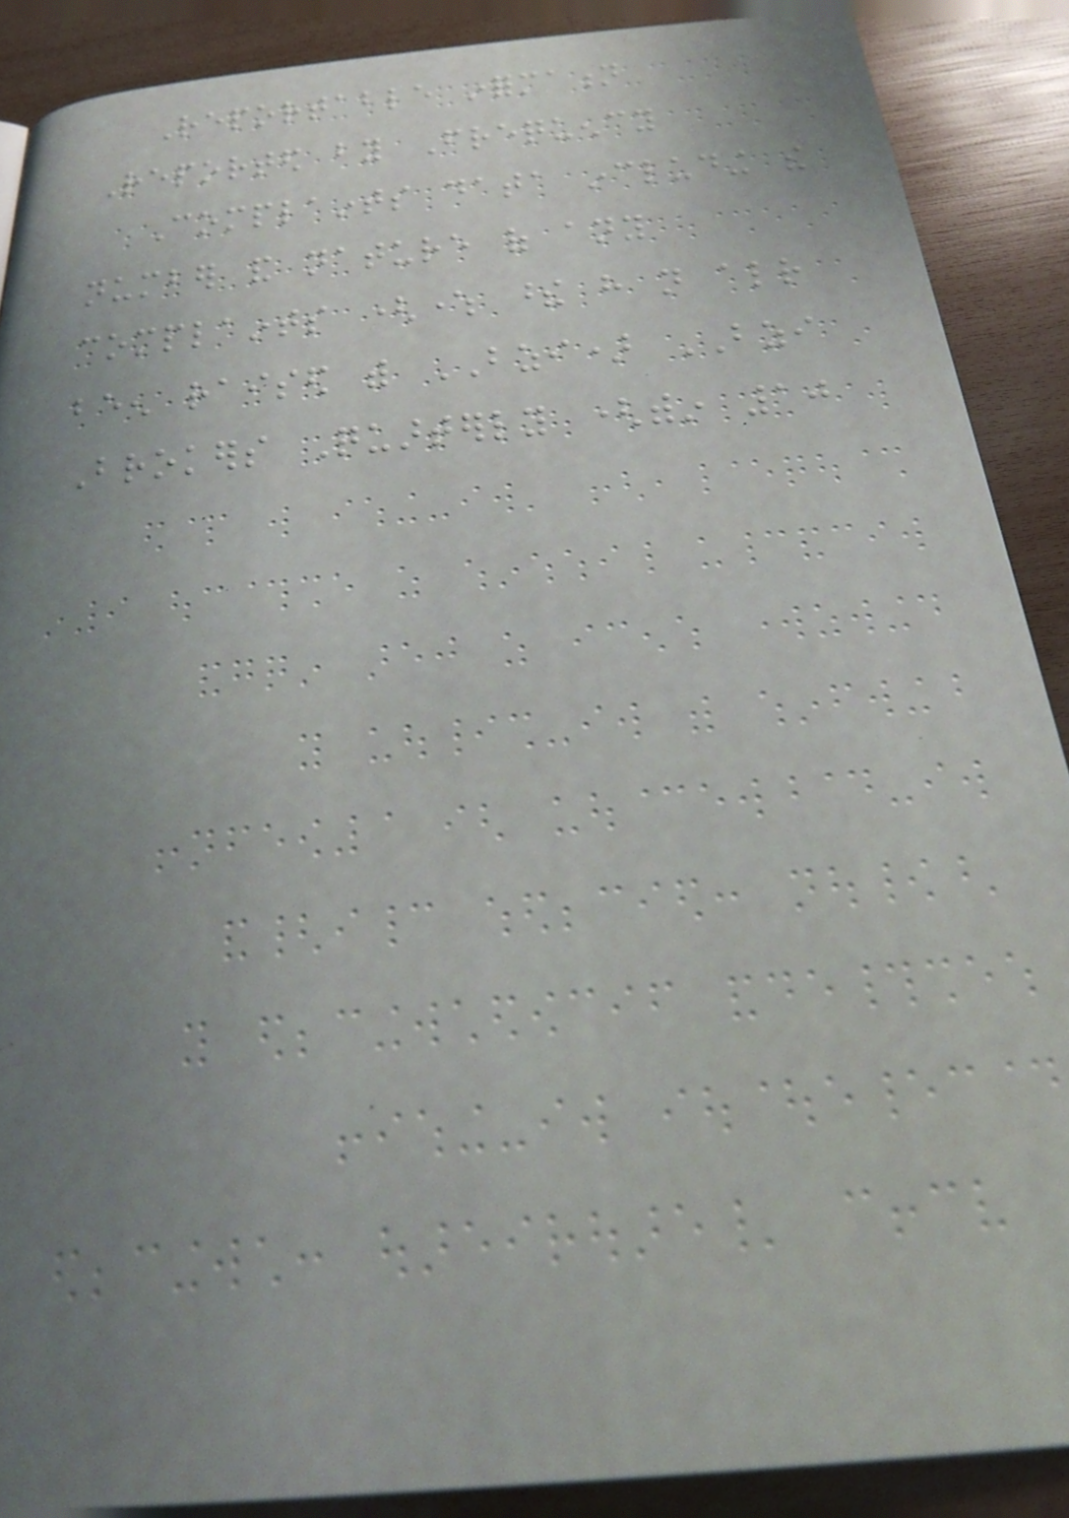Reportable information
Reported by Frequency
Complaints data including the
number and nature of any
complaints (where these have not already
been raised with BZI) BZI
Brokers Quarterly (within 10
